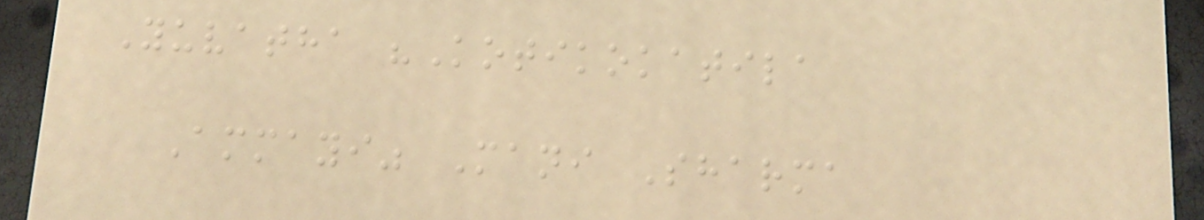Yuvatha "Kotikokatila
Ammayi" Mani Sharma
